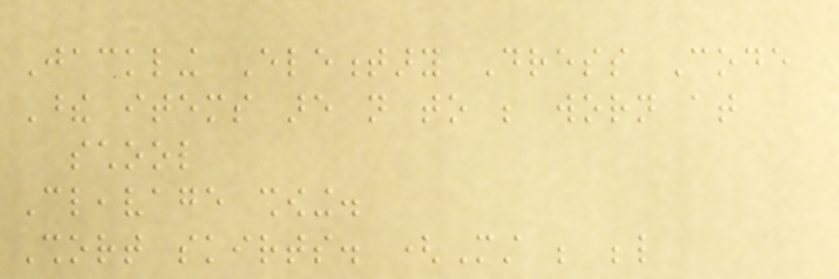Jackling Elementary Dress Code
These items are not to be worn at
school
Cleavage showing.
Short skirts. (Must be below
